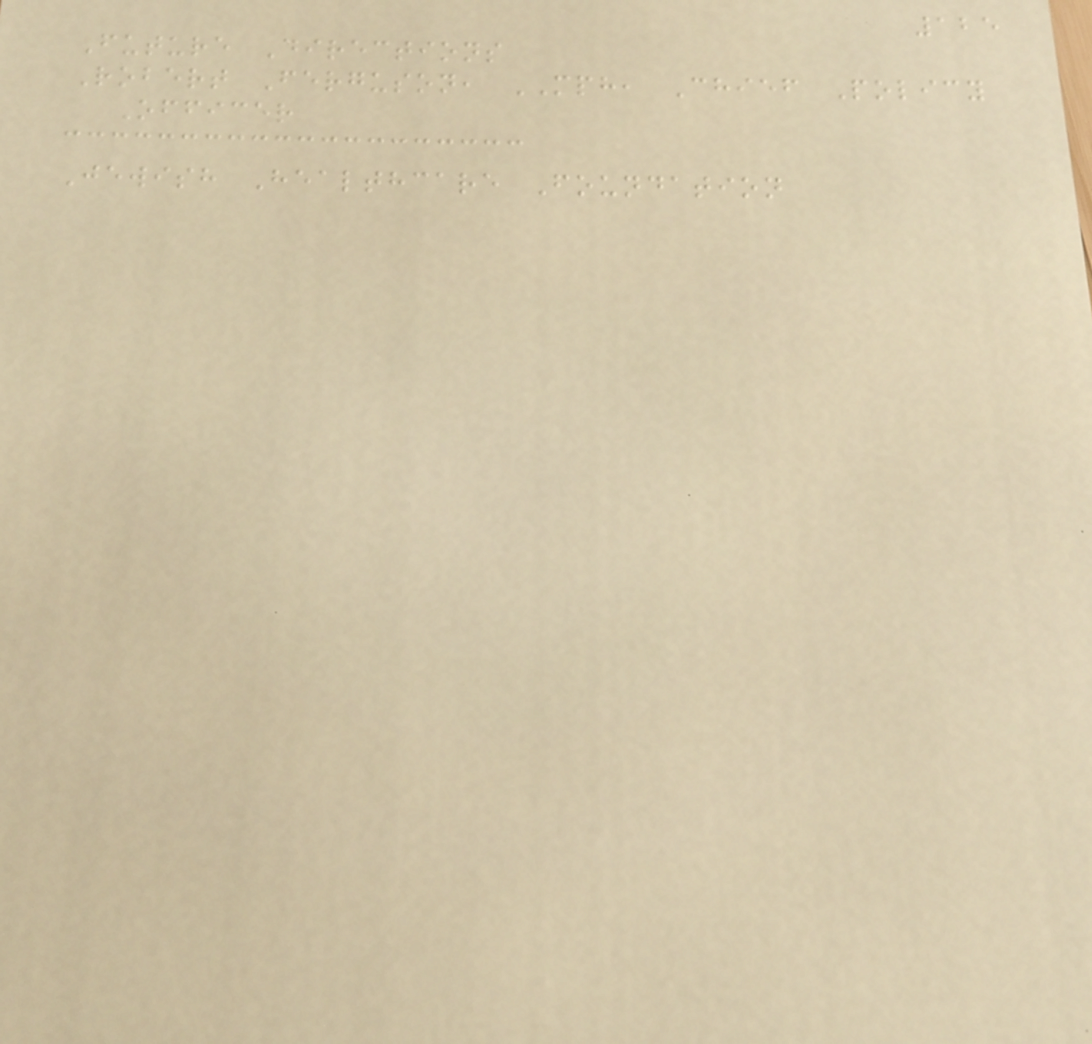125
Future Directions
Robert Ferguson, MPH, Chief Policy
Officer
Jewish Healthcare Foundation
